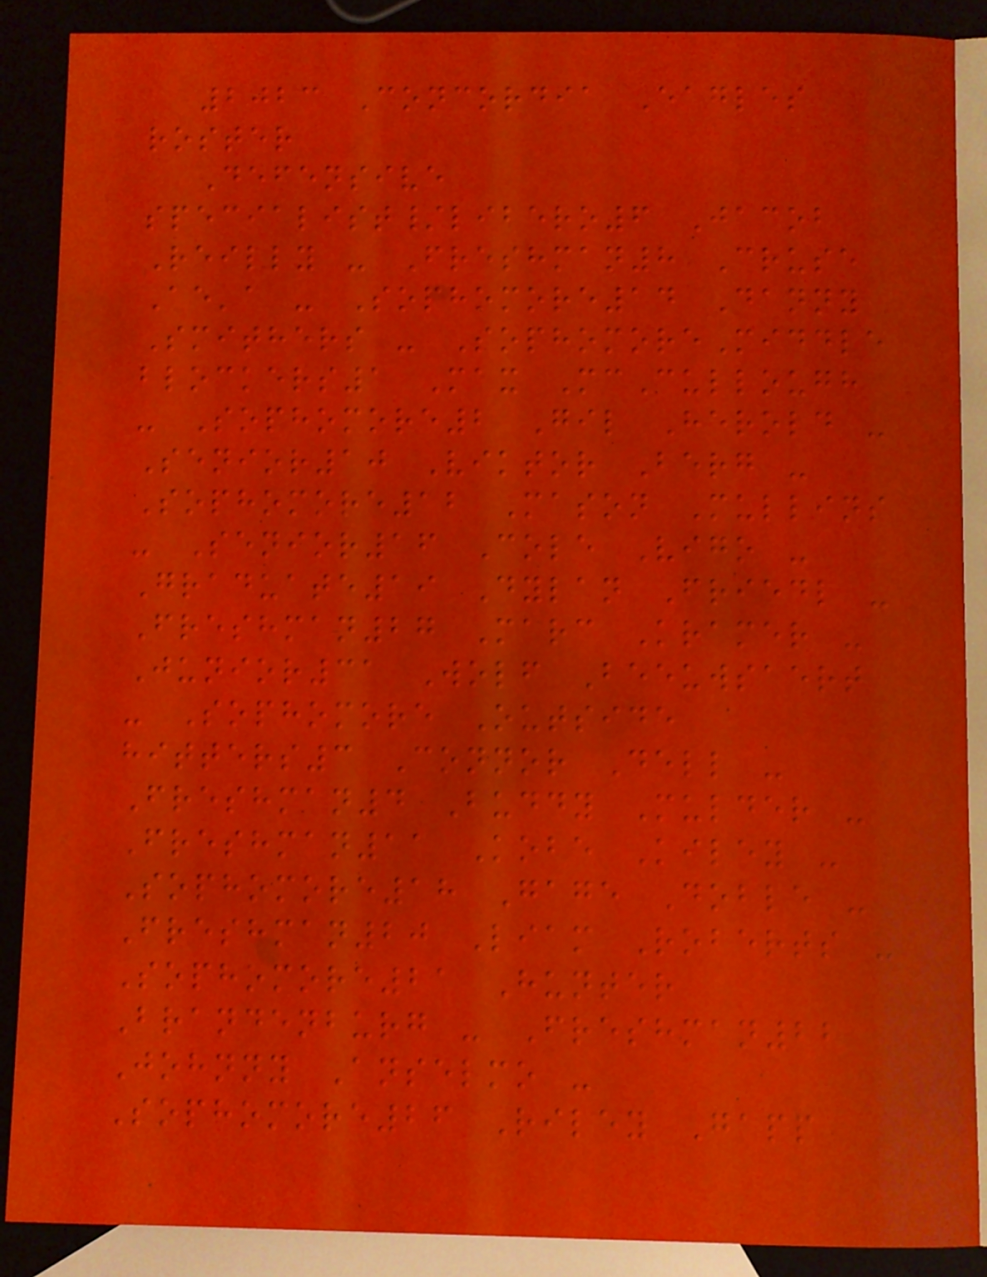2023 Concordia Eagles
roster
Defensive
specialist/libero6 Jacob
Reilly - Freshman8 Cruse
Ae'a - Sophomore14 Danny
Smithers - SophomoreMiddle
blockers1 Max McCullough
- Sophomore2 Gil Herold -
Senior10 Viktor Berg -
Sophomore12 Mason Mullins
- Senior16 Cole Vigo -
Graduate19 Dylan Friedl -
Freshman27 Marc Kramer -
Junior31 Wolf Beeuwsaert
- Sophomore Outside
hitters3 Connor Dell -
Freshman4 Buddy Mulder -
Freshman11 Kobe Kiley -
Sophomore18 Gage Doble -
Freshman20 Liam Roberts -
Sophomore21 Hunter
Brandenburg - Freshman22
Johnny Anselmo -
Sophomore26 Riley Gapp
